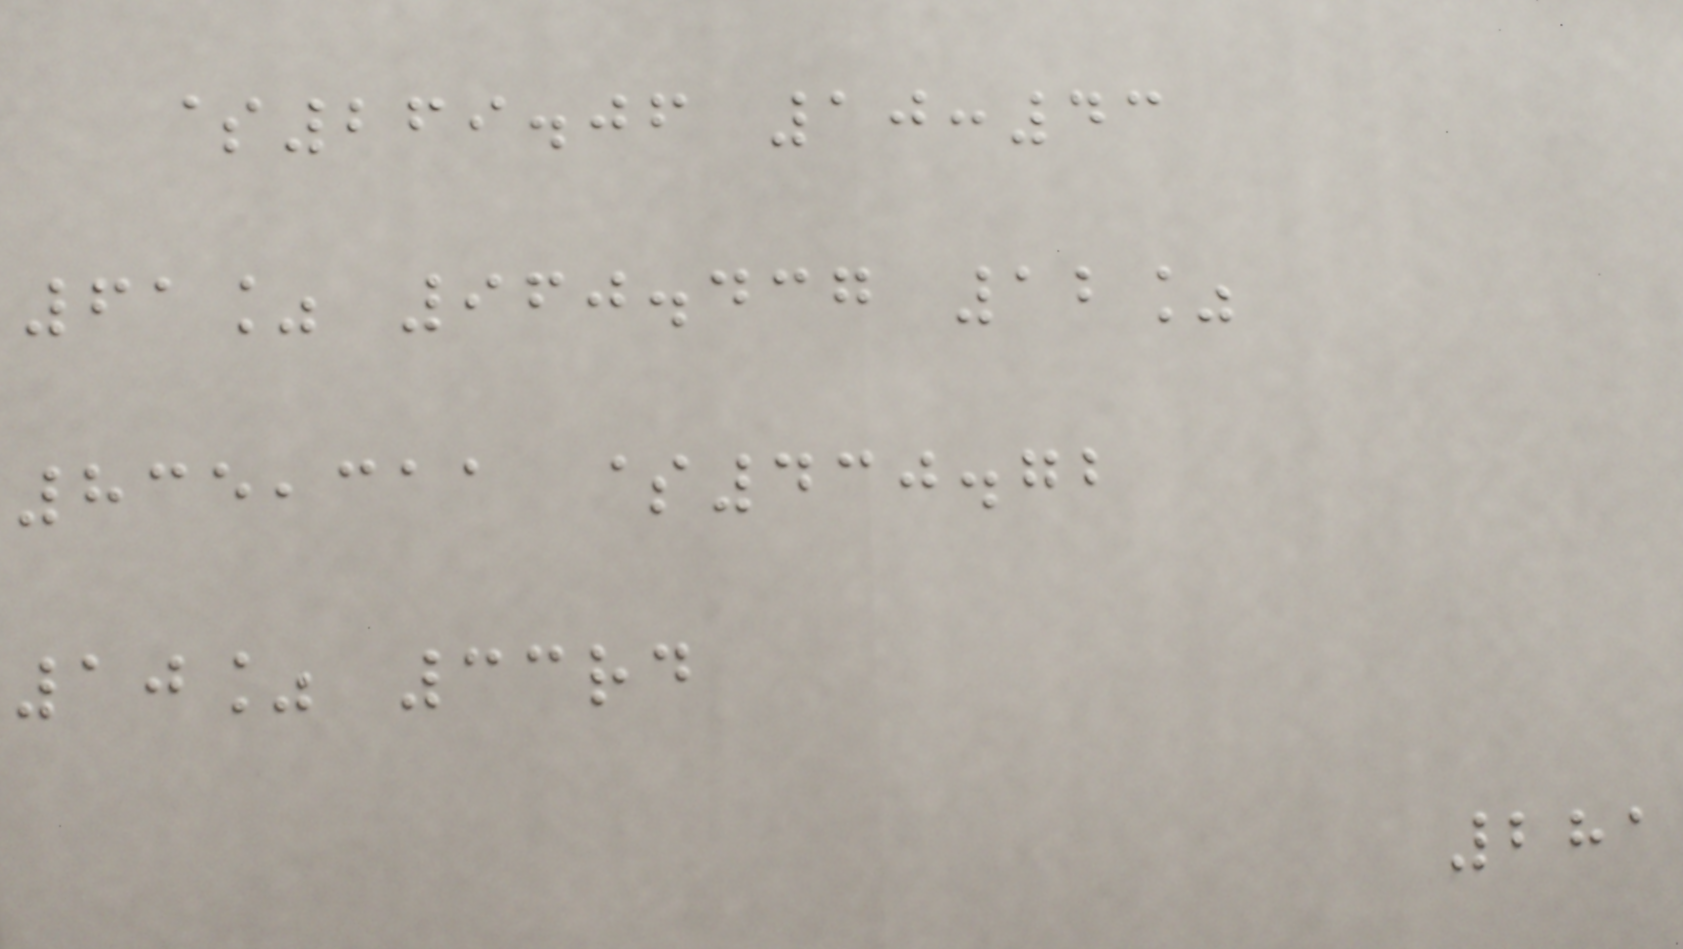$269.06 10:43
61% 960.437 12%
835,311 $430.72
10% 33rd
281
